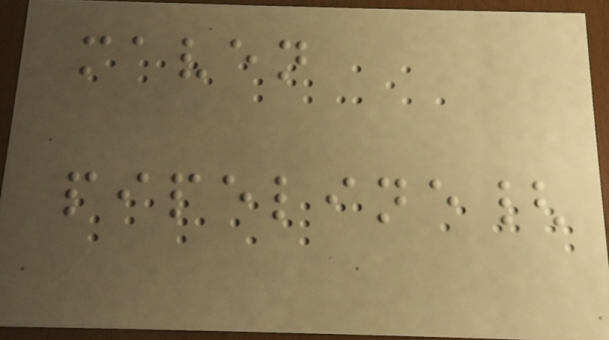maven
pipeline{
